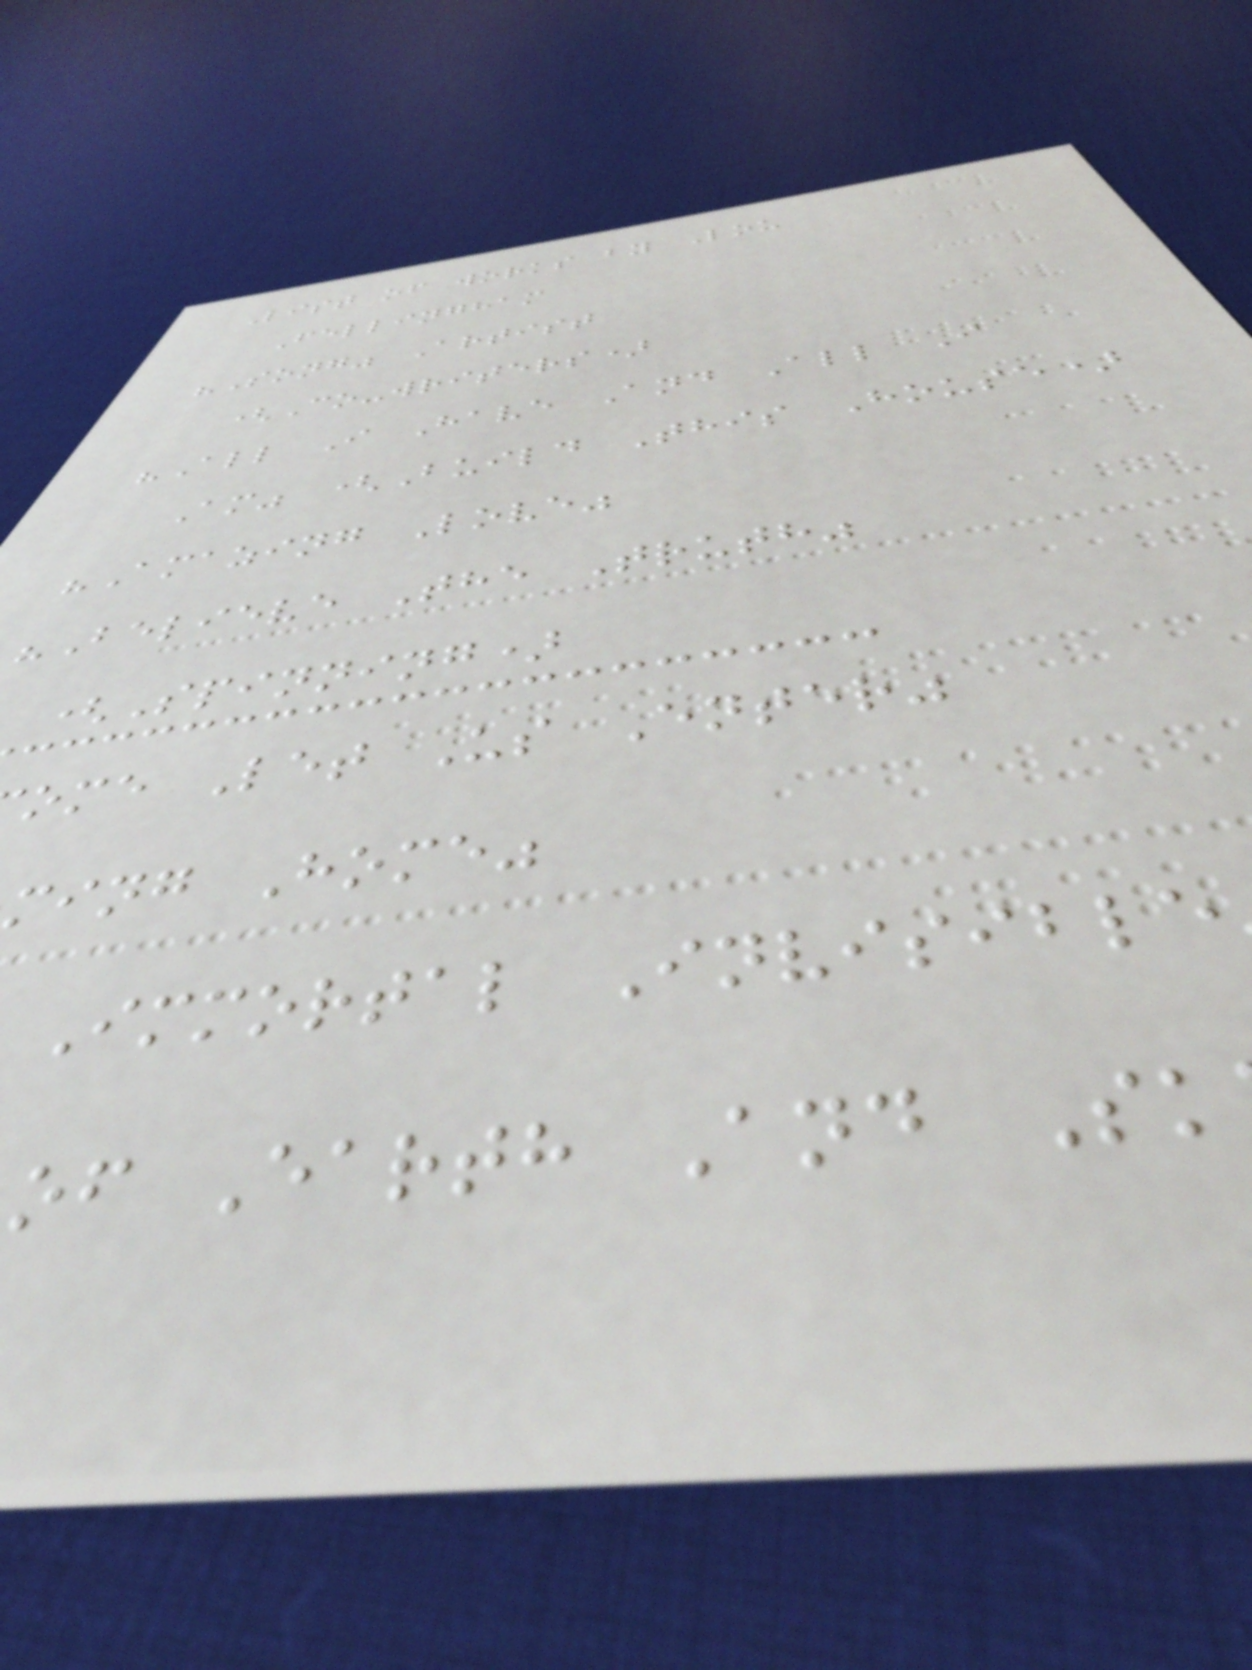List of works by Lou
Fellingham
"Song" Artist
(Co-writers)
"All I Have And All I
Am" (Build This House)
"Amazing Love"
"Believe The Truth"
(Spinning)
ome Let Us Enter"
ming Home"
Immortal Invisible
of Earth And Sk
